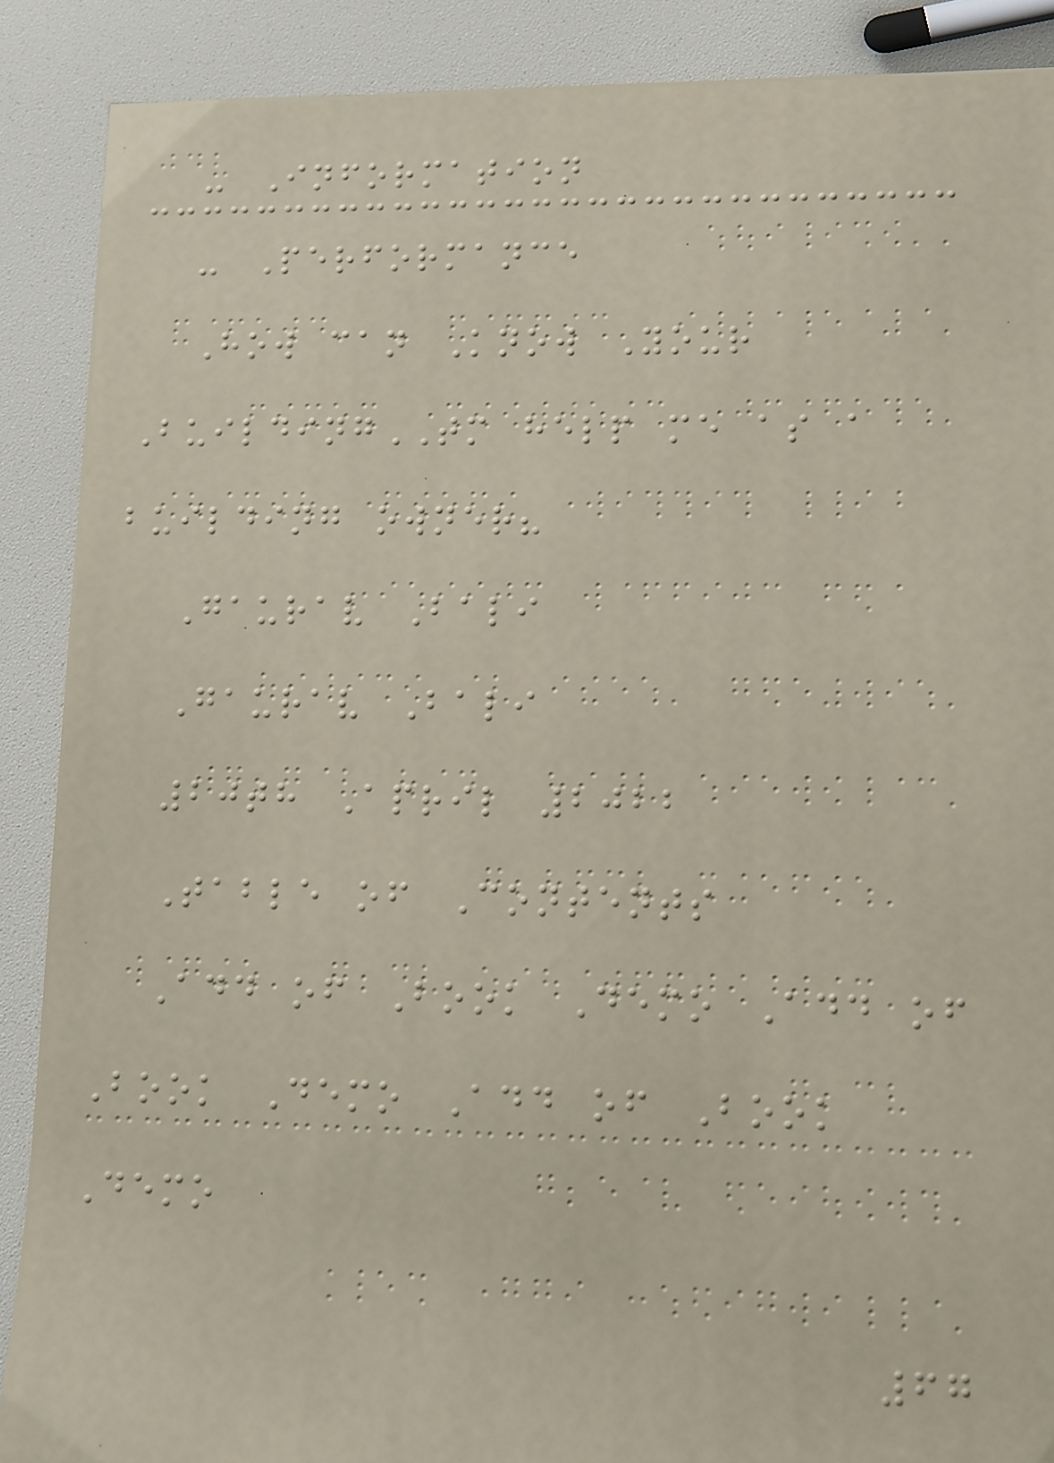- Information
- Performance
How can Know Your
BuildingTM help me as a
building owner?
Gaurav Bali
Gaurav Bali
20th April 2022
Table of Contents
Add of Book Demo Add of
Book Demo Add of Book
Demo
67
